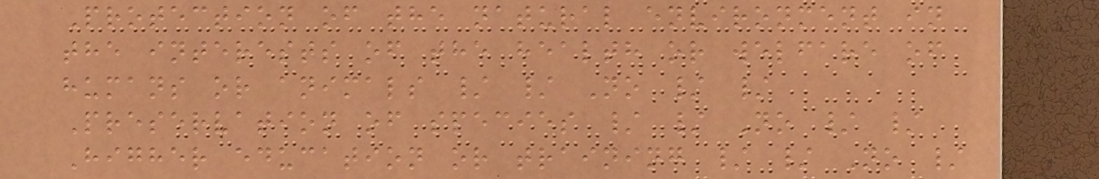Protection of the natural environment in
the interests of the health or welfare of
humans or animals / / No / /
Preservation of species / / No / /
Higher education or training / / No /
